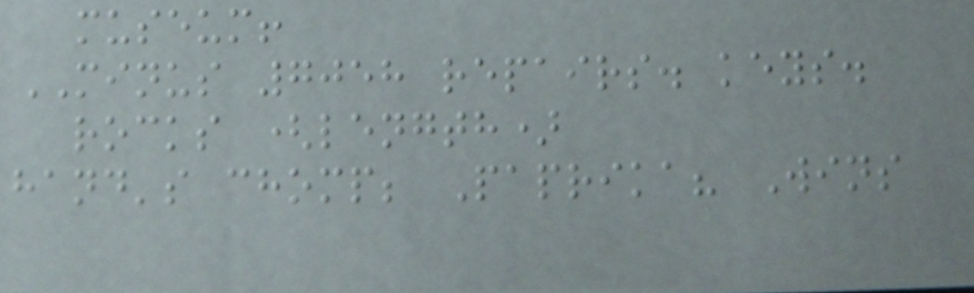museum!
MINUS 7058 repairs. keys.
rocks (length)
hand's chomp; Paprika? Wins
